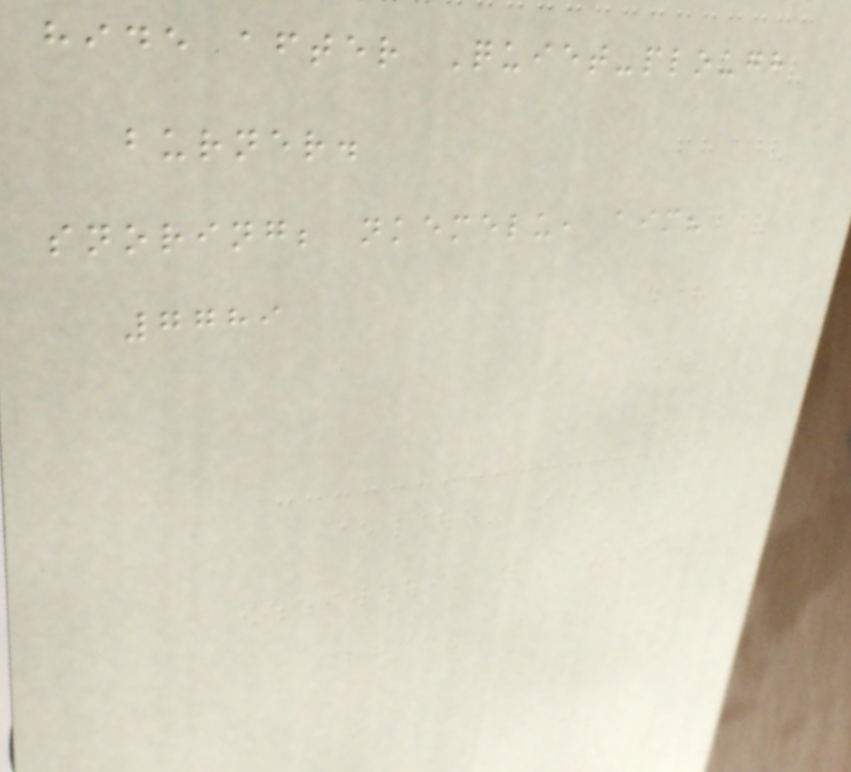hide after Quiet-plough
burner.
snoring; nkemelu, aim?
7789
